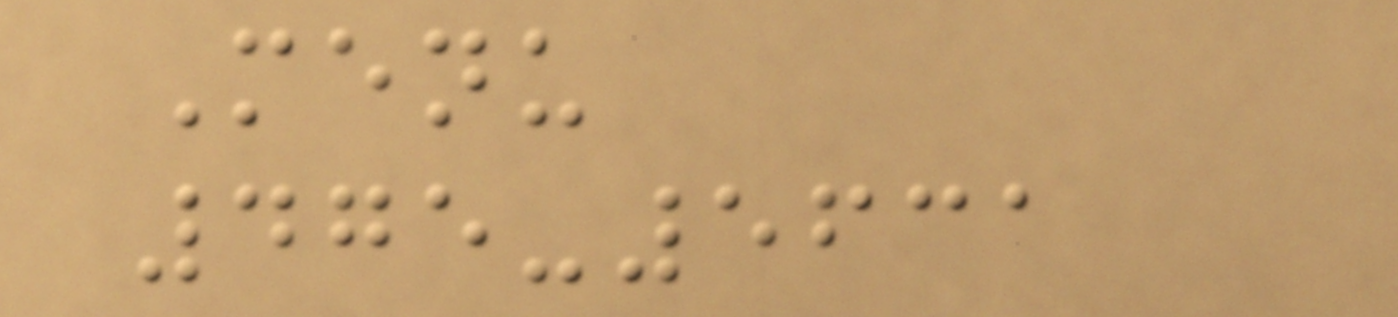Menu
475-5631
